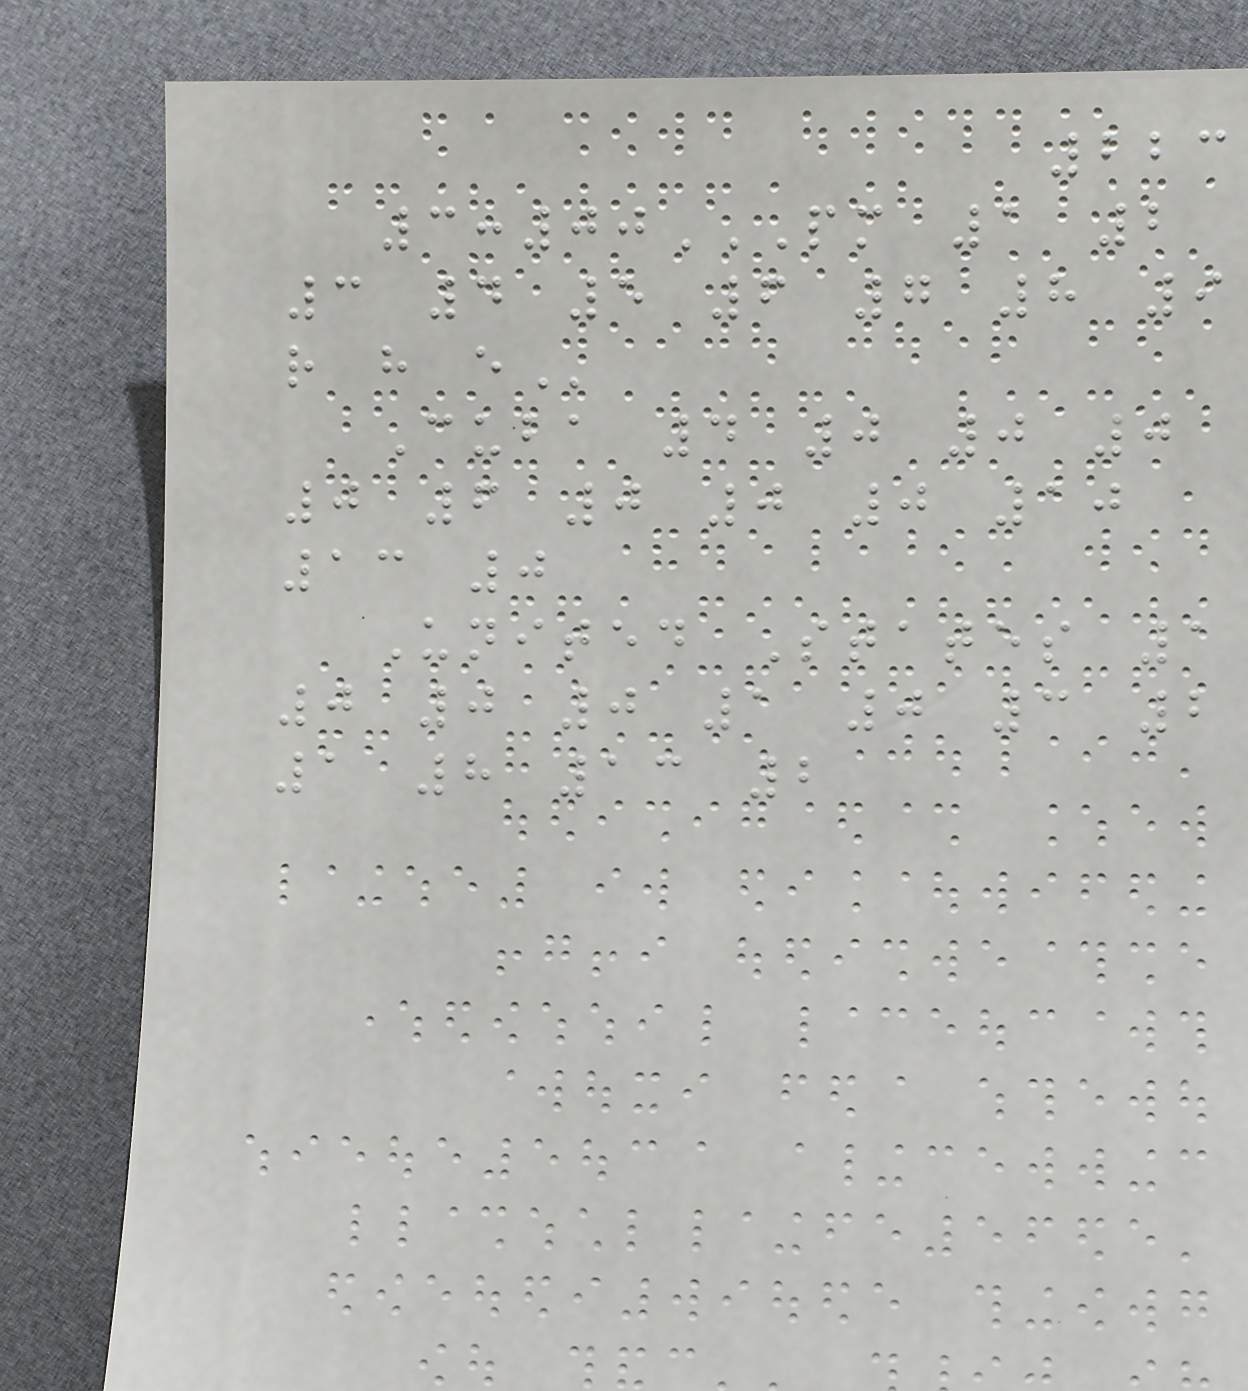223
3:00PM 1 2
3 4 5 6 7 8 9
R H E
Cuba 4 0 0 0
0 6 0 0 0 10
13 0
United States 1
0 0 0 1 0 3 2
1 8 13 2
